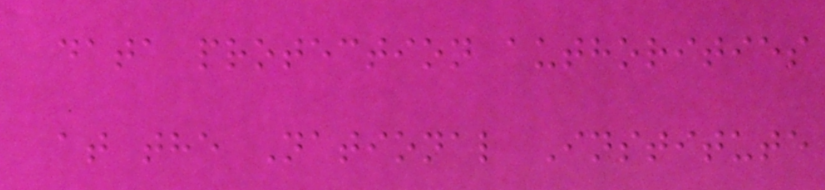data protection authorities
at the National Institute
